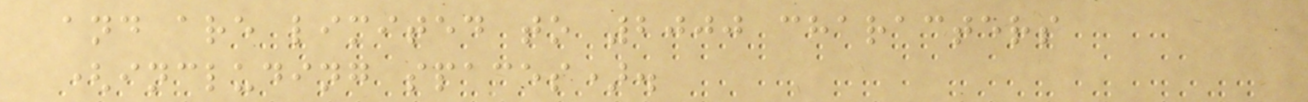and are limited to 2000 characters
(including spaces).
